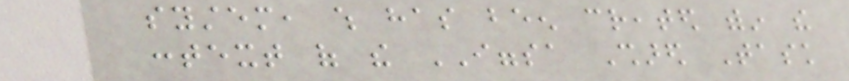system, which has been created within the
context of the IGGSA Shared Task
